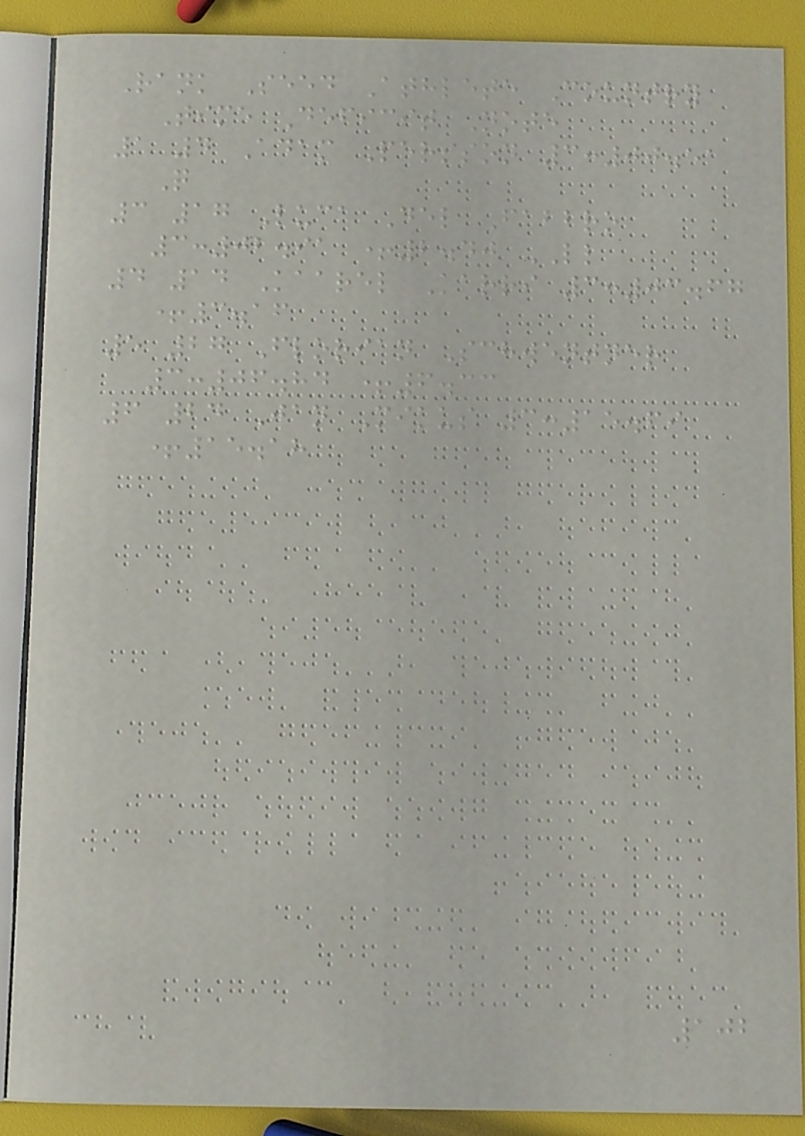Rank Seed Athlete Country
Time Deficit Note
1 4 Adam Persson 3:00.51
Q
3 17 Luca Del Fabbro
3:02.91 +2.40 LL
4 14 Kaarel Karri 3:03.67
+3.16
5 27 Florian Schwentner
3:06.84 +6.33
6 24 Jan Mikus 3:15.69
+15.18
102
